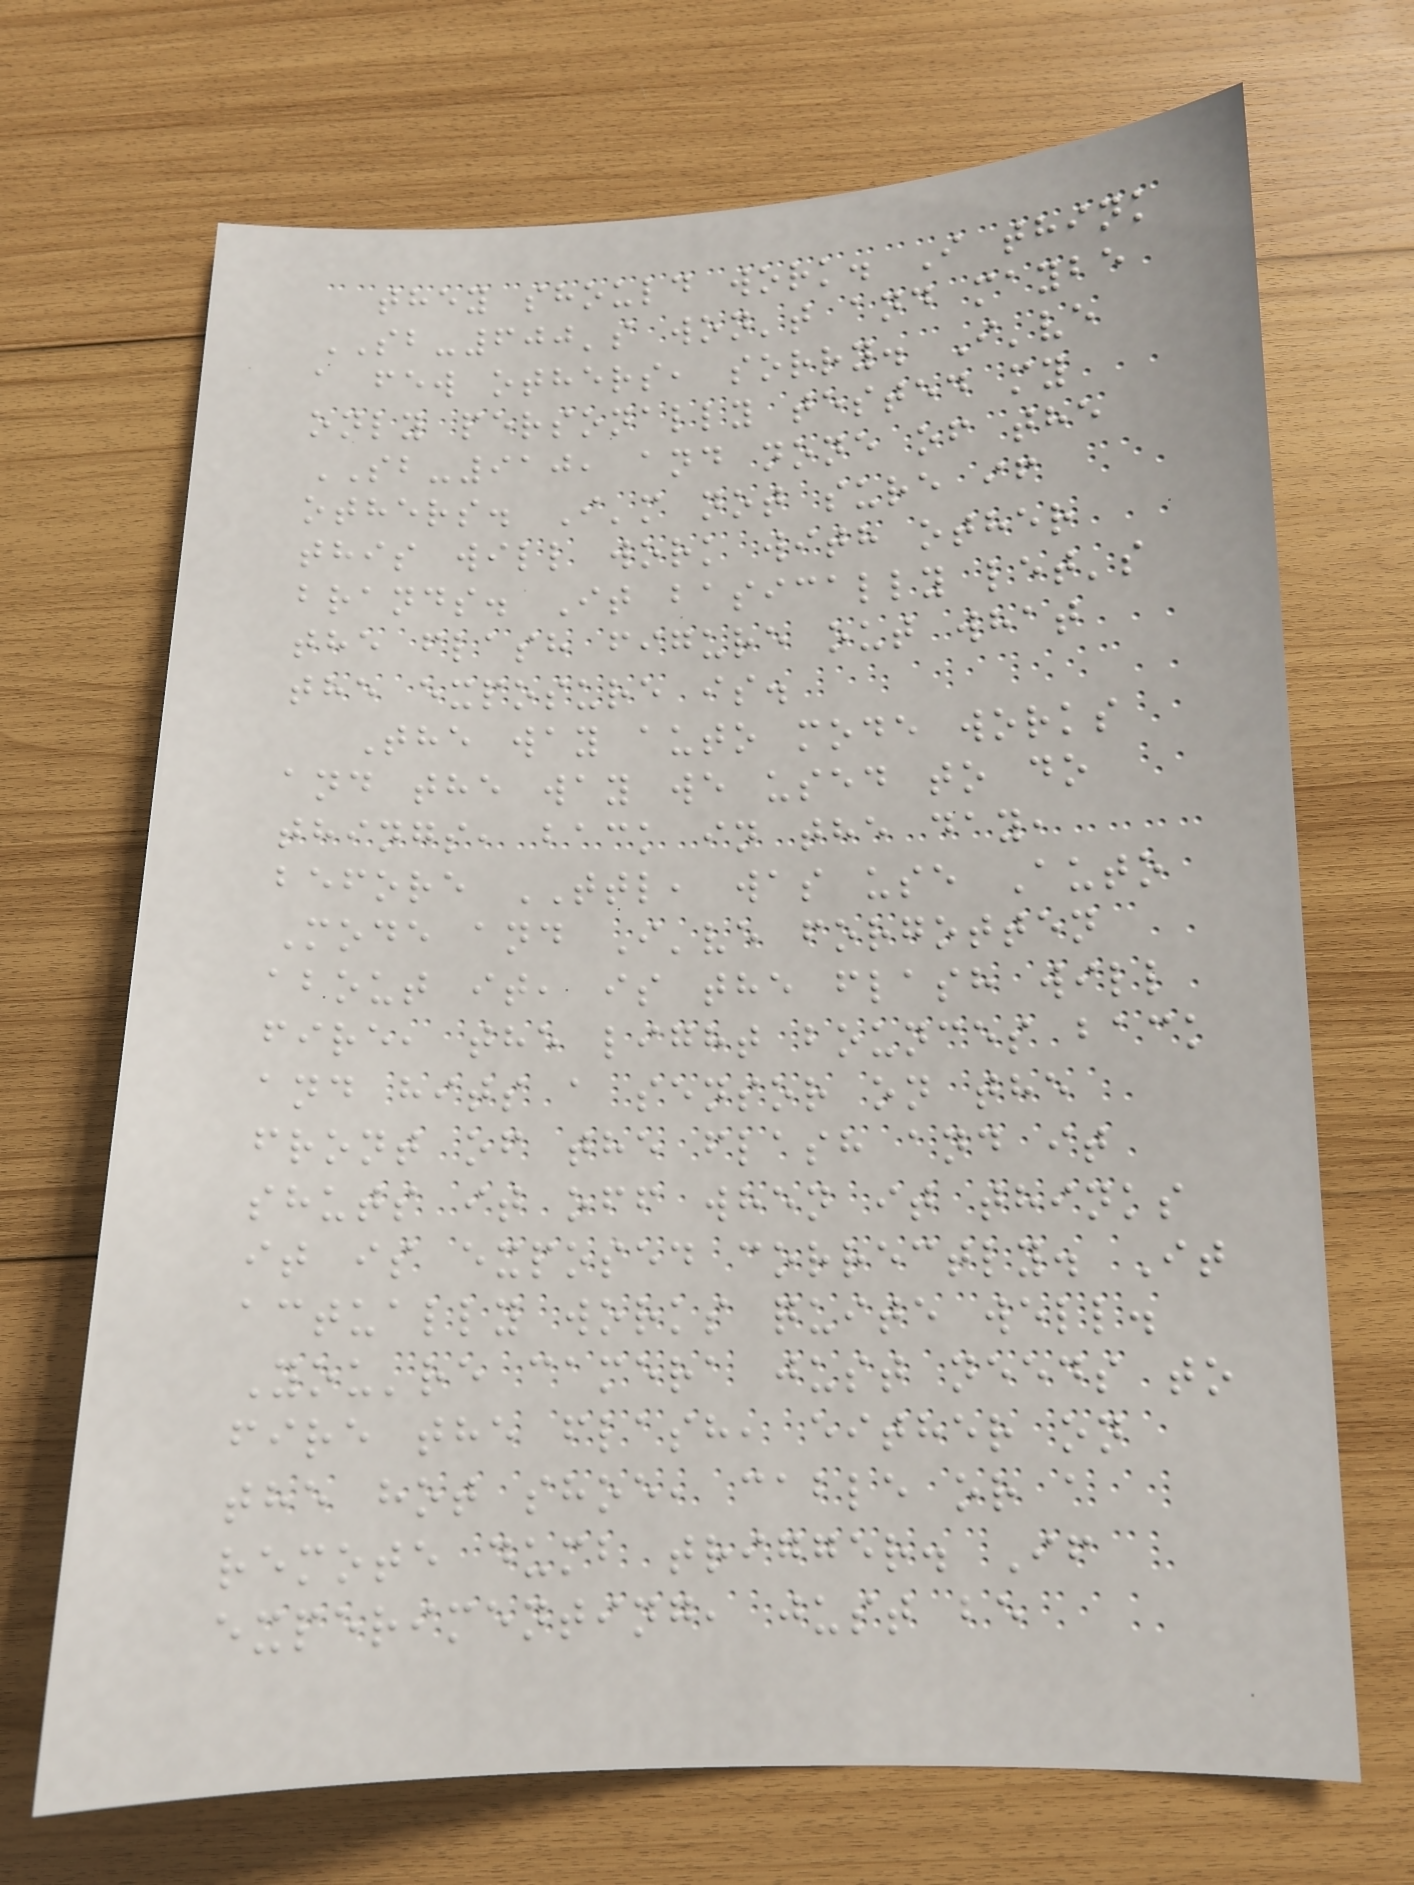they should work. I think
SB-600's won't and maybe
a few others, sorry. I've
only personally tested my
SB-910, and none of the
others. I'm not sure if
this will work with other
brands. It basically let's
the flash figure out what
the exposure is.
The way auto mode works
and the way we used to do
things, back in the day,
before TTL, was use Auto
Mode and I've forgotten
about it, is the flash will
fire, the light bounces back
and hits a sensor on the
front of the flash and it
shuts it off when it thinks
it is exposed correctly. It
actually works quite well.
You're camera just needs to
fire the flash, either on
the hot shoe, cable or a
remote dumb trigger. If
experimenting, just be
